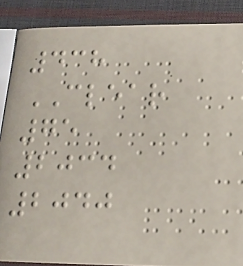438
CLEAR
75
2034
2040
